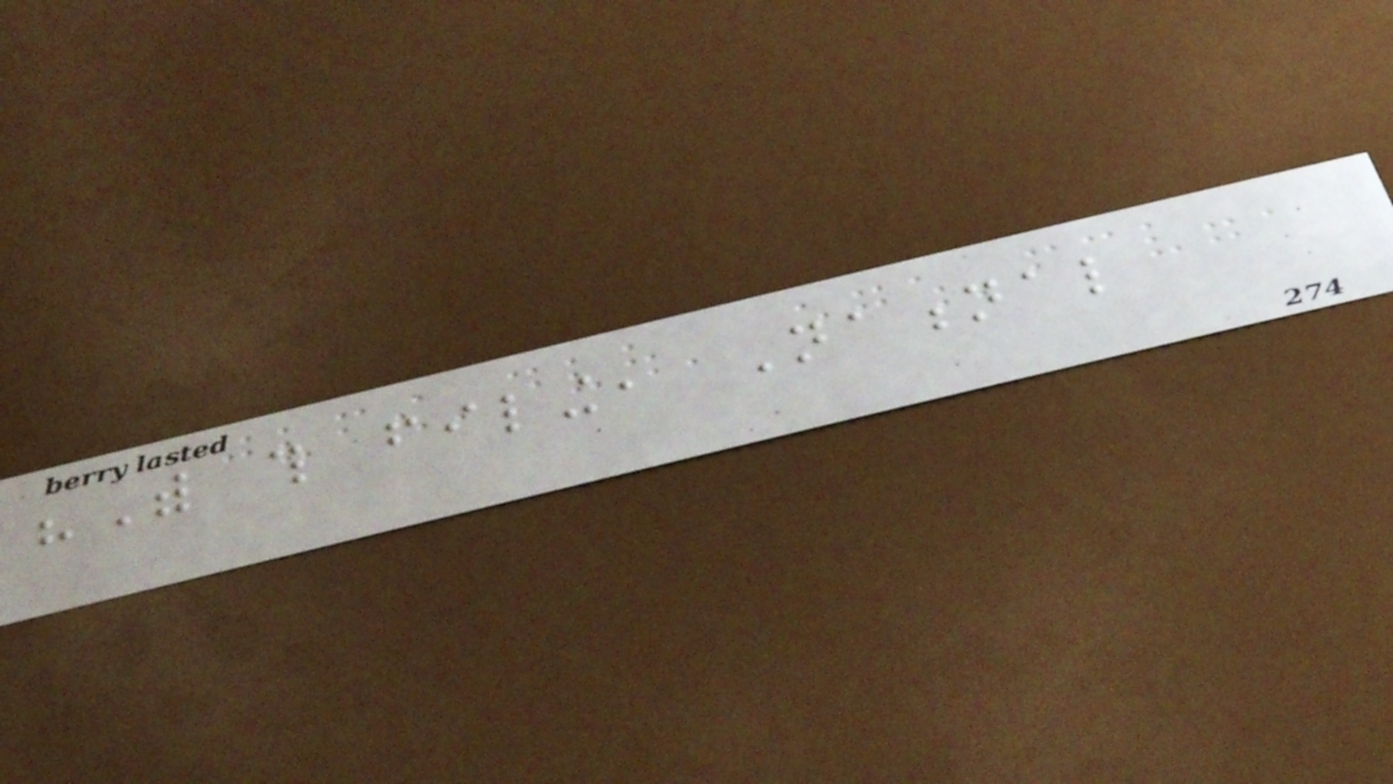"With this filing, National
